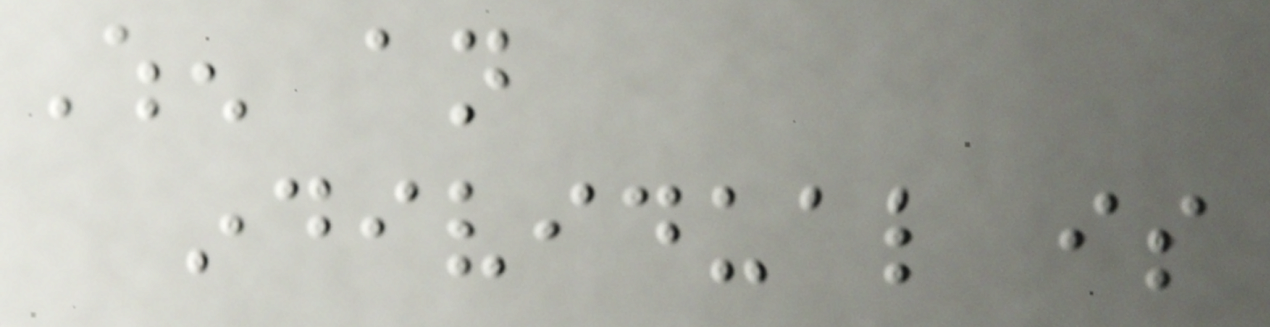When an
individual is
